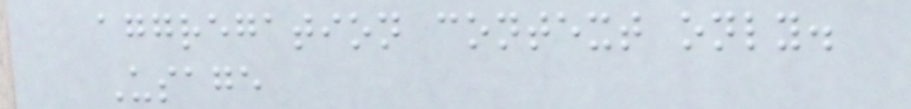aggregation context only.
Usage
